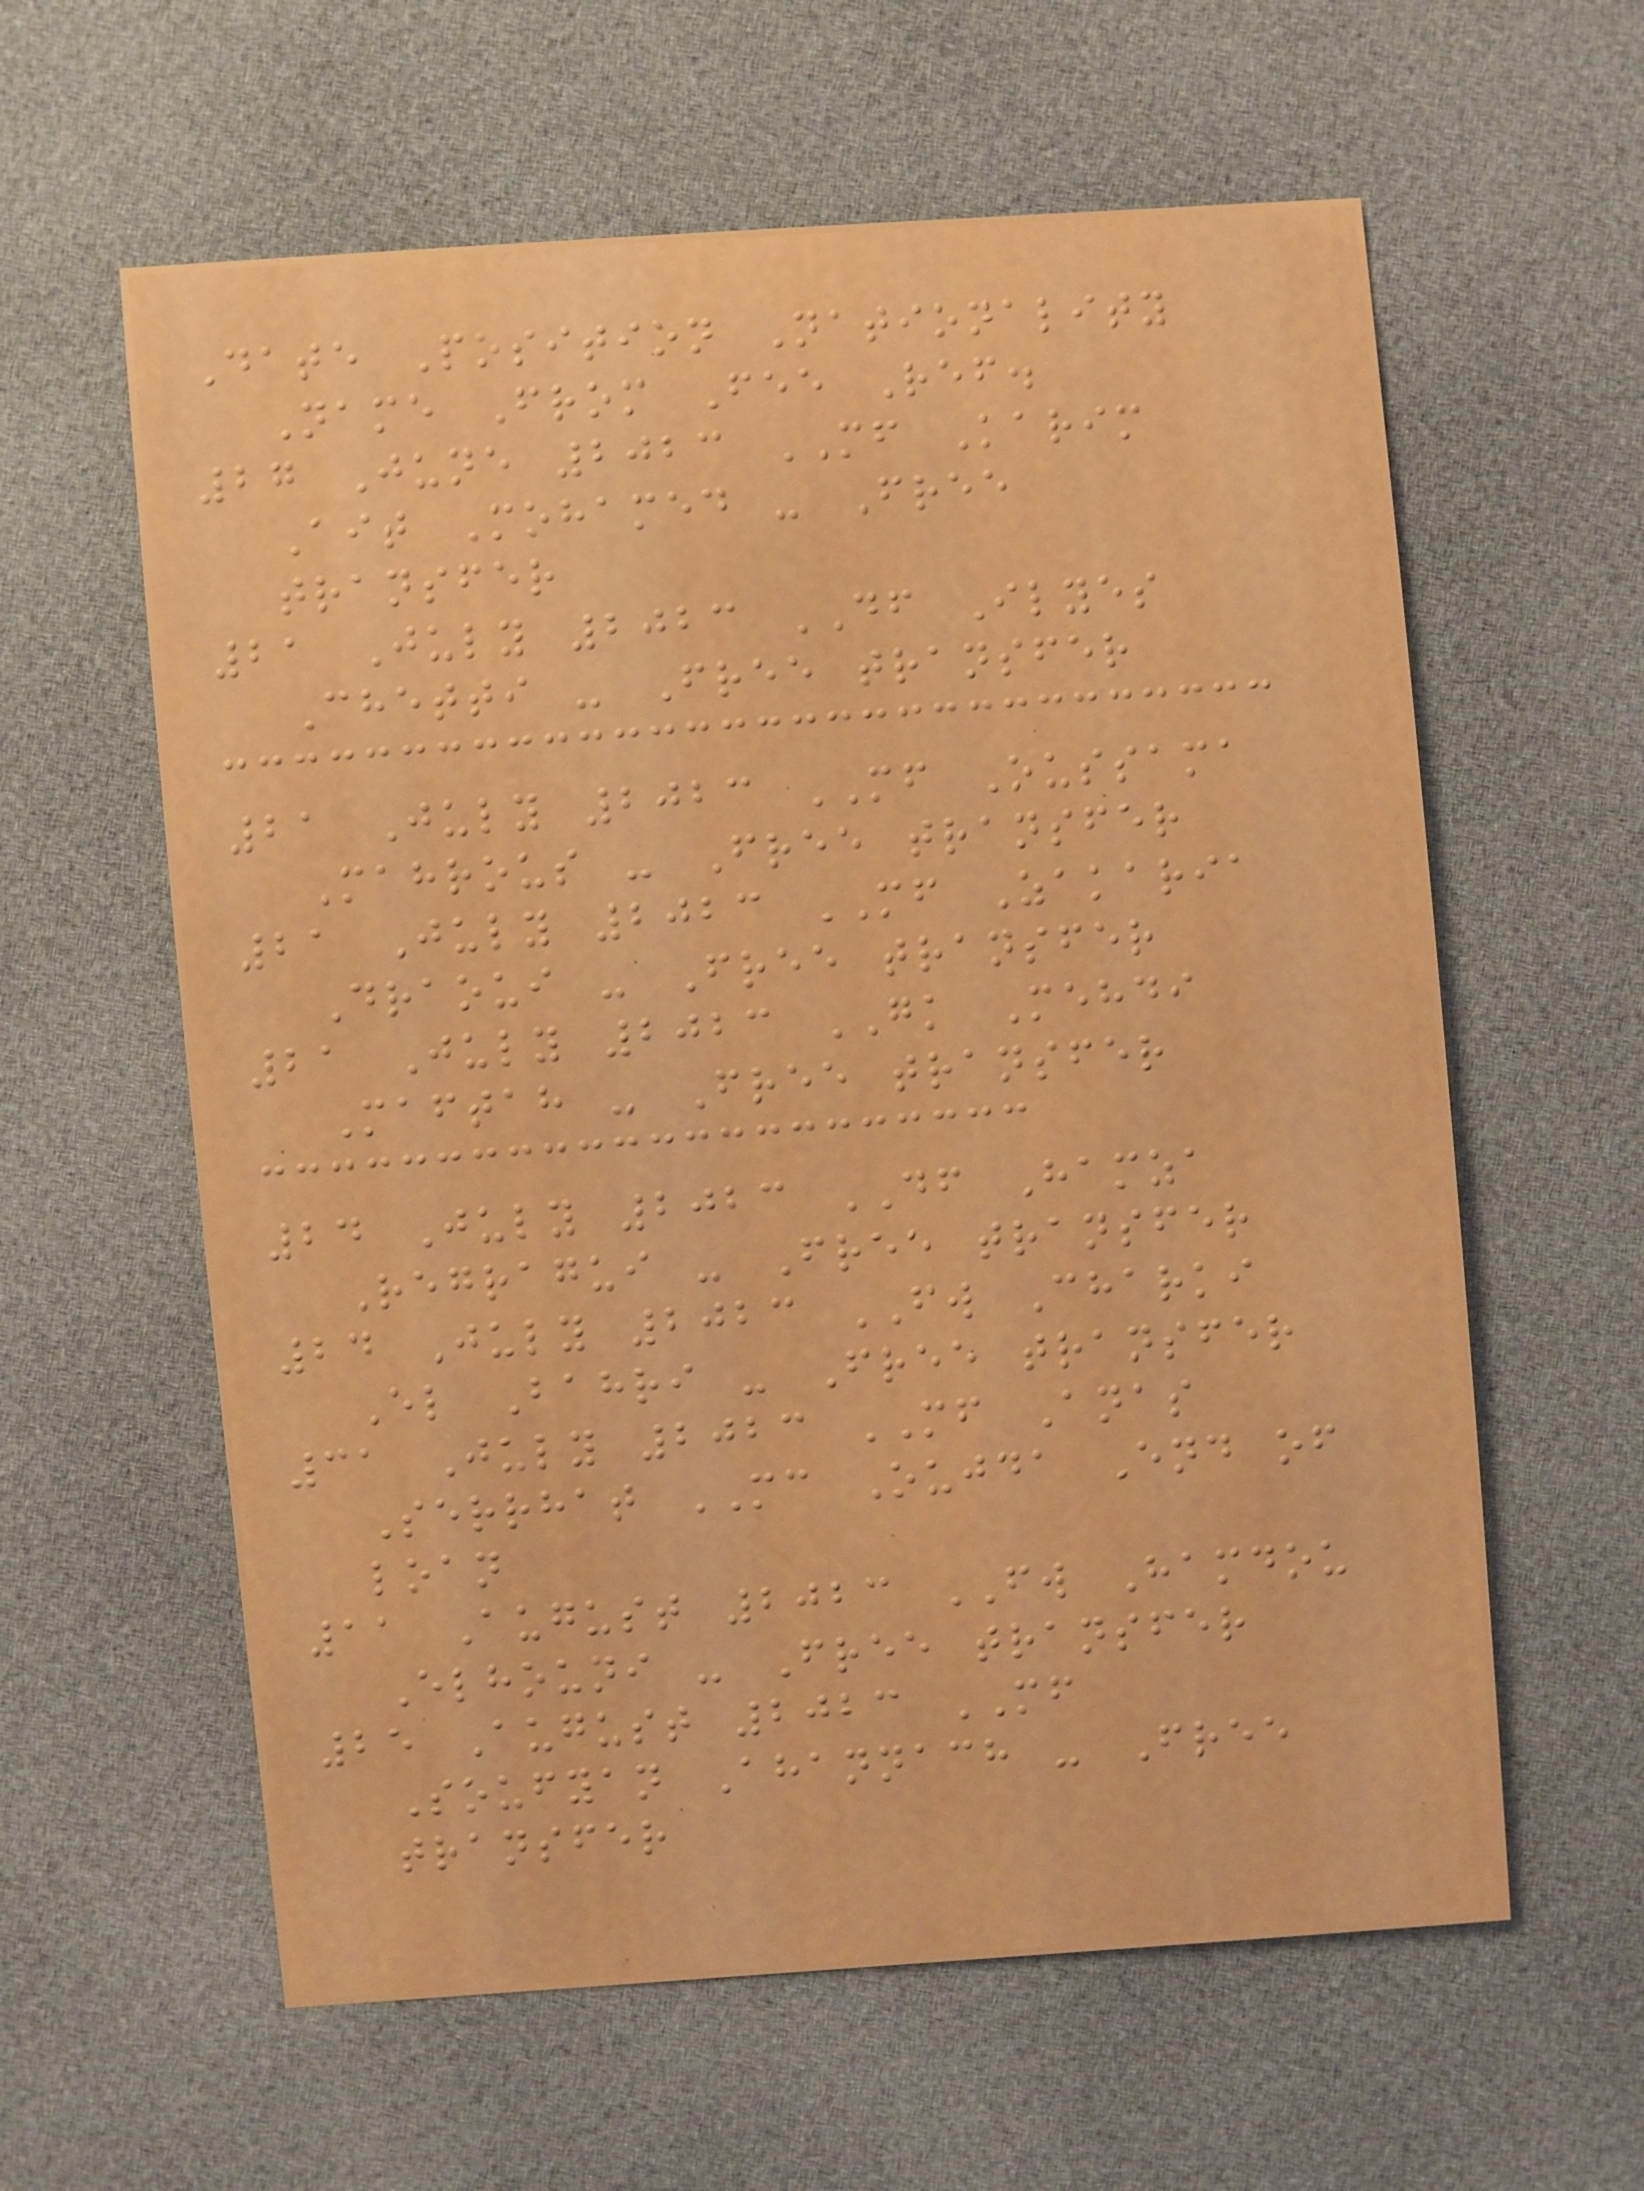Date Position Nationality
Name From Fee Ref.
27 June 2023 MF Karim
Ait Mohamed - Free
transfer
21 July 2023 DF Ilyes
Chetti - Free transfer
21 July 2023 MF Oussama
Mahrous - Free transfer
21 July 2023 MF Zakaria
Draoui - Free transfer
21 July 2023 GK Mehdi
Maftah - Free transfer
24 July 2023 DF Hamza
Regragui - Free transfer
24 July 2023 FW Charki
El Bahri - Free transfer
31 July 2023 MF Anas
Serrhat MC Oujda End of
loan
11 August 2023 FW Hamdou
Elhouni - Free transfer
25 August 2023 MF
Soufyan Ahannach - Free
transfer
